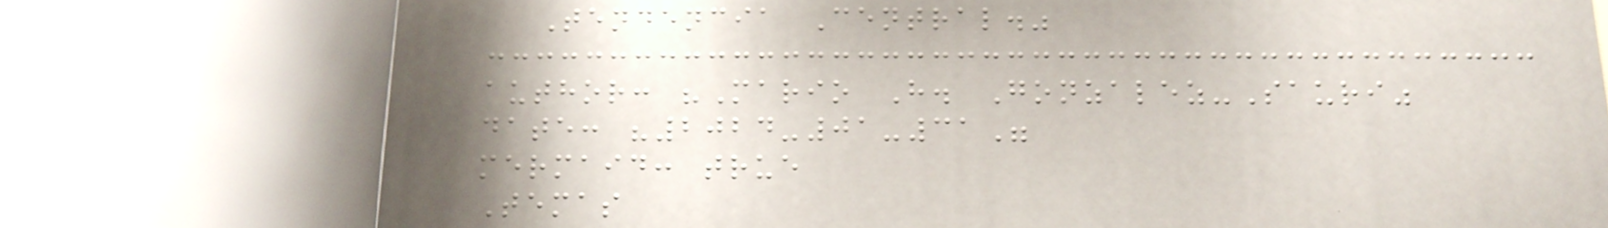Tendencia Central."
author: "Mario H. Gonzalez-Sauri"
date: "2024-01-31"
mermaid: true
Temas
